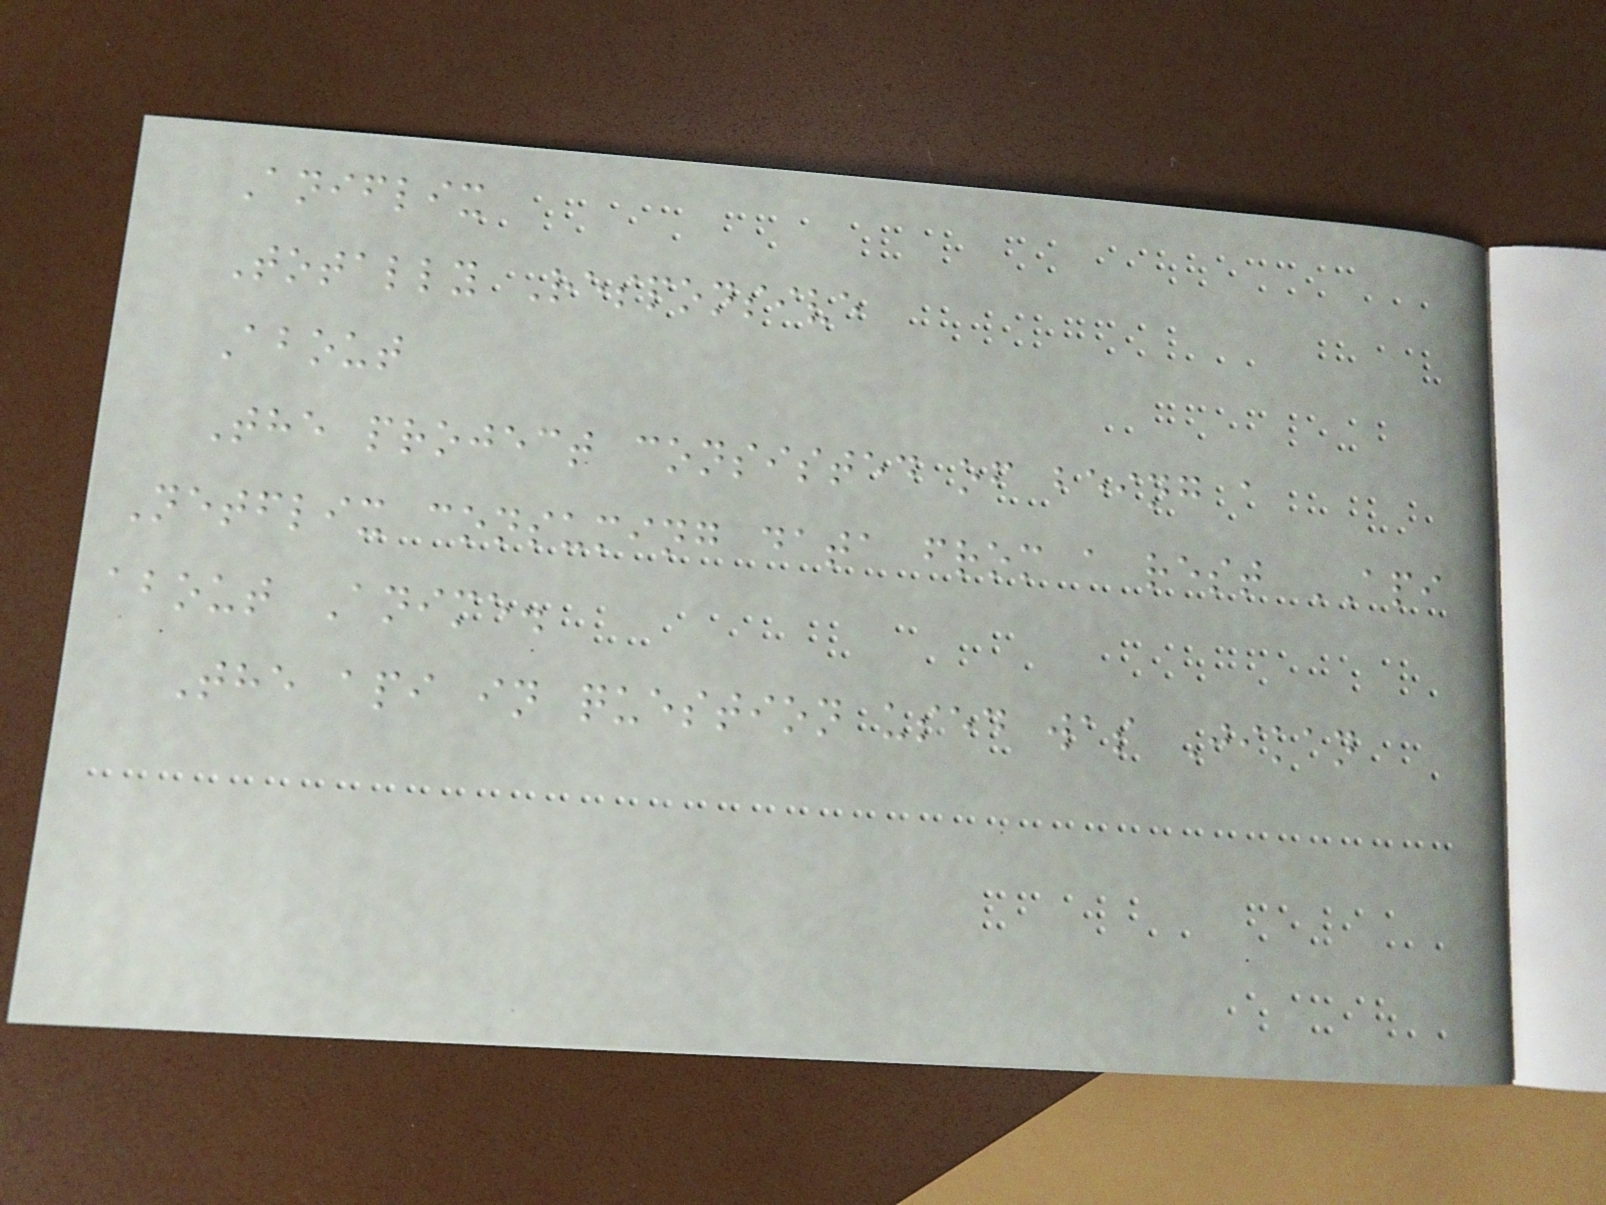Aniflix
Totally Responsive
About
The project consisted of being a
Netflix consuming data from a rest API
about Anime.
The api in question used was Jikan
